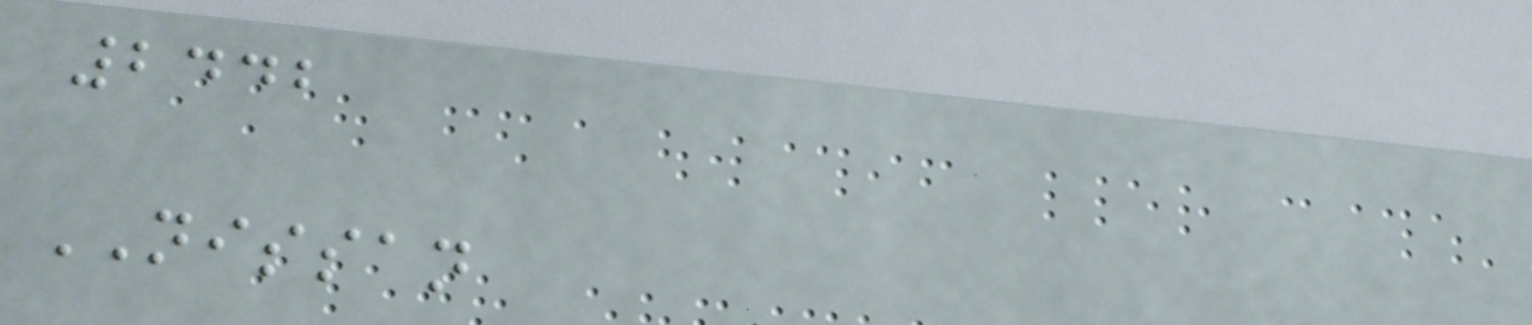2442
NISSAN
